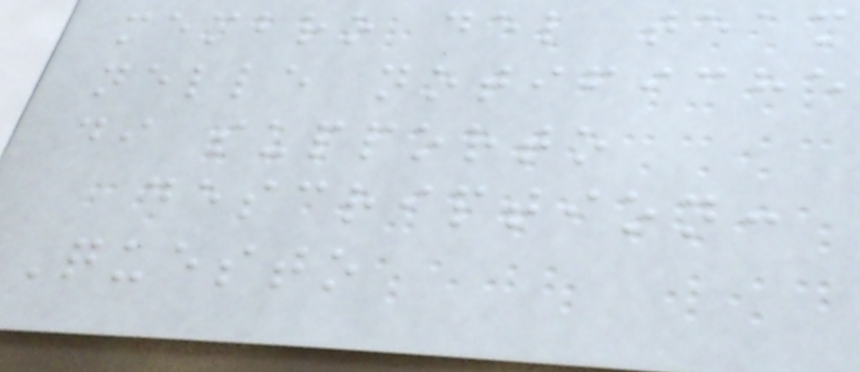membro del team
nelle notifiche
di supporto
description:
Questo
